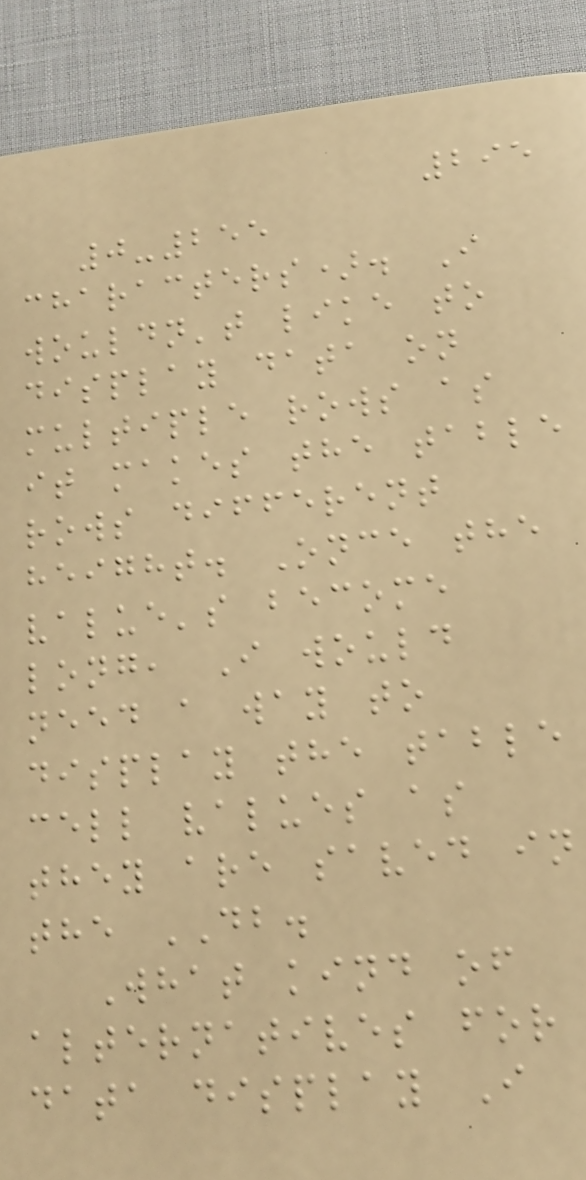295
0-255
characters). I
wouldn't like to
display data on
multiple rows as
it makes the table
rows different
height. Once the
value's become
long, I would
need a way to
display the table
cell values as
they are saved in
the DB.
What kind of
alternatives for
data display I
